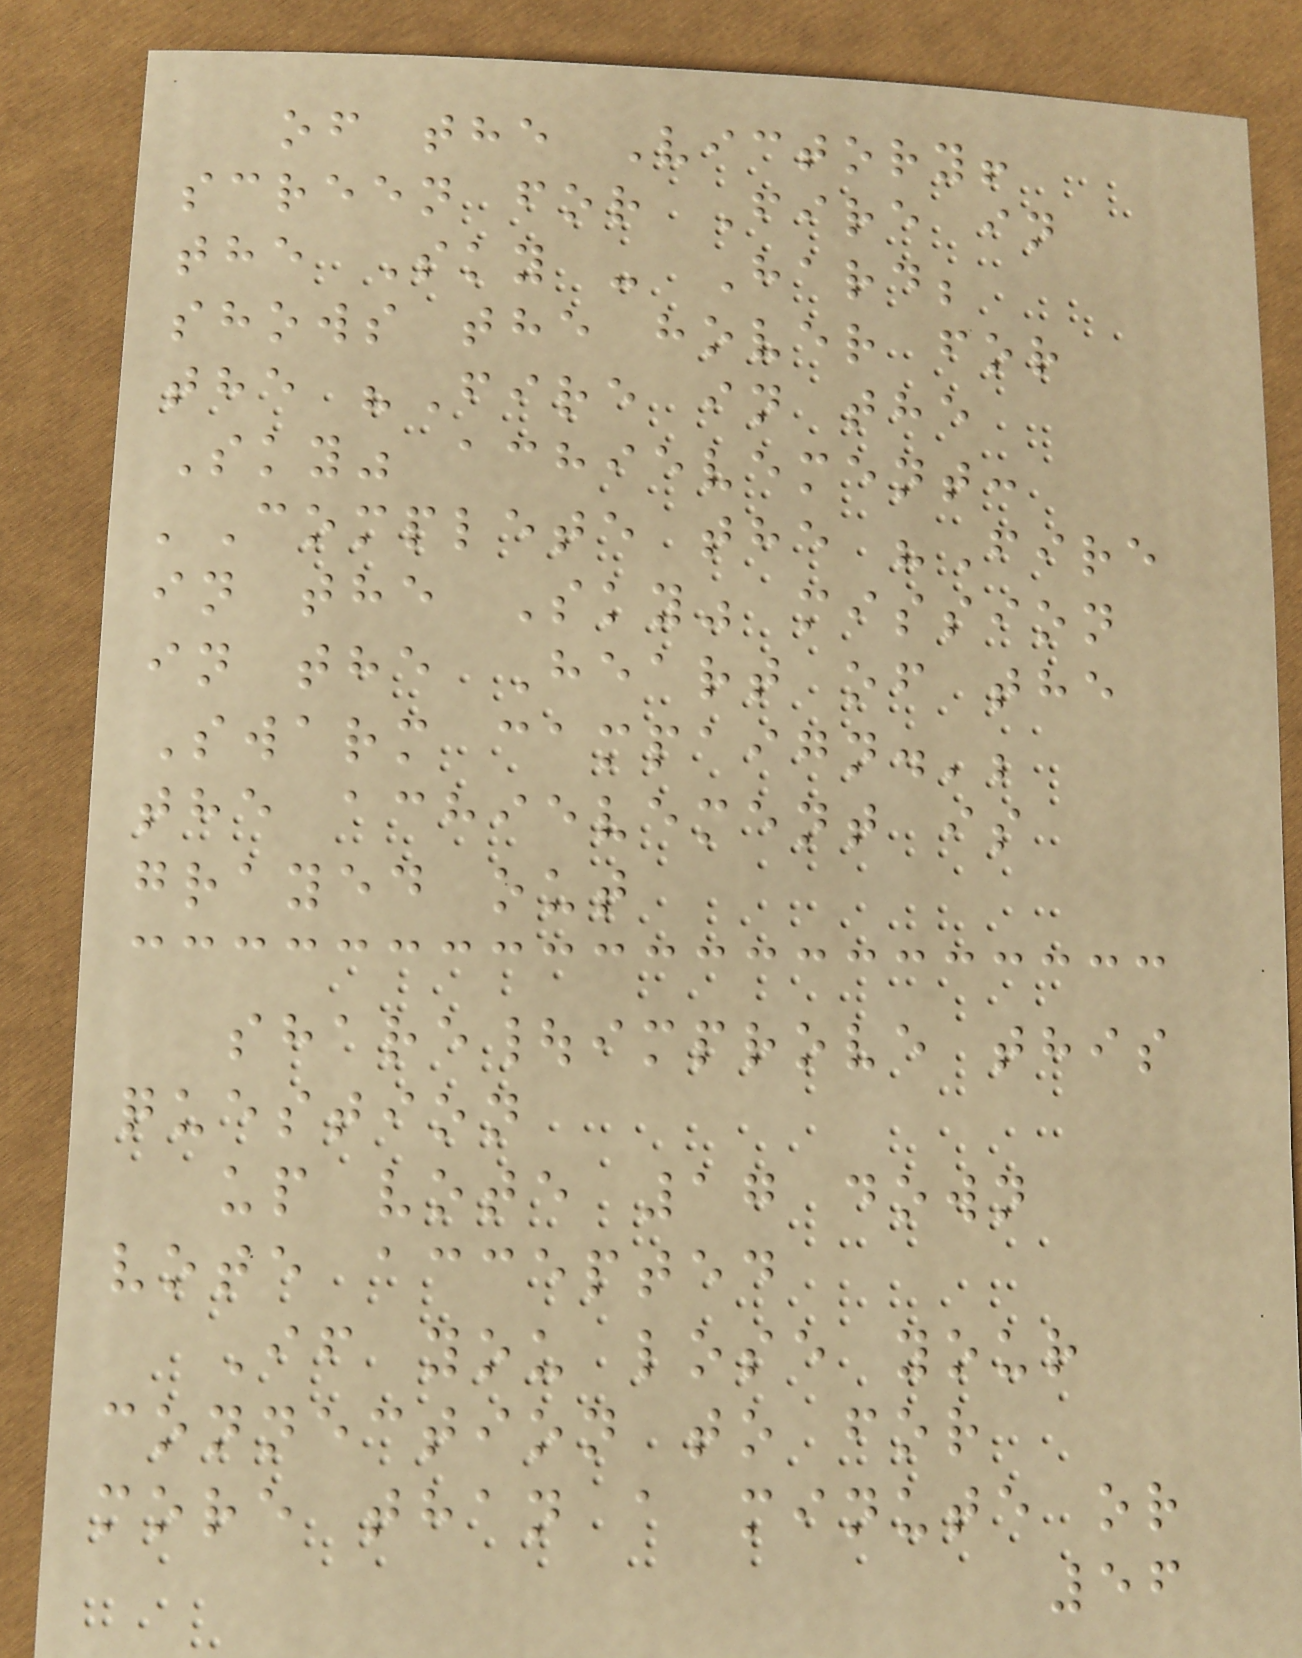of the Victory!
screen for Fire in
the Sky - Hard;
shows the hover for
the "Fire in the
Sky" achievement:
'Complete the "Fire
in the Sky" mission
in the Heart of the
Swarm campaign.';
the achievement is
grayed out
share|improve this
question
up vote 17 down
vote accepted
If you lose your
connection to for
more than a minute or
56
